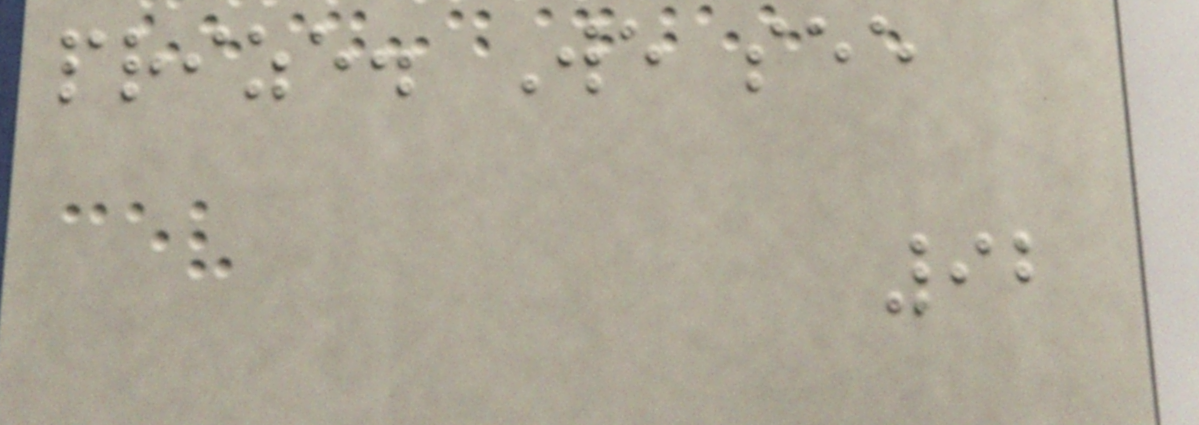prize. We see
92
